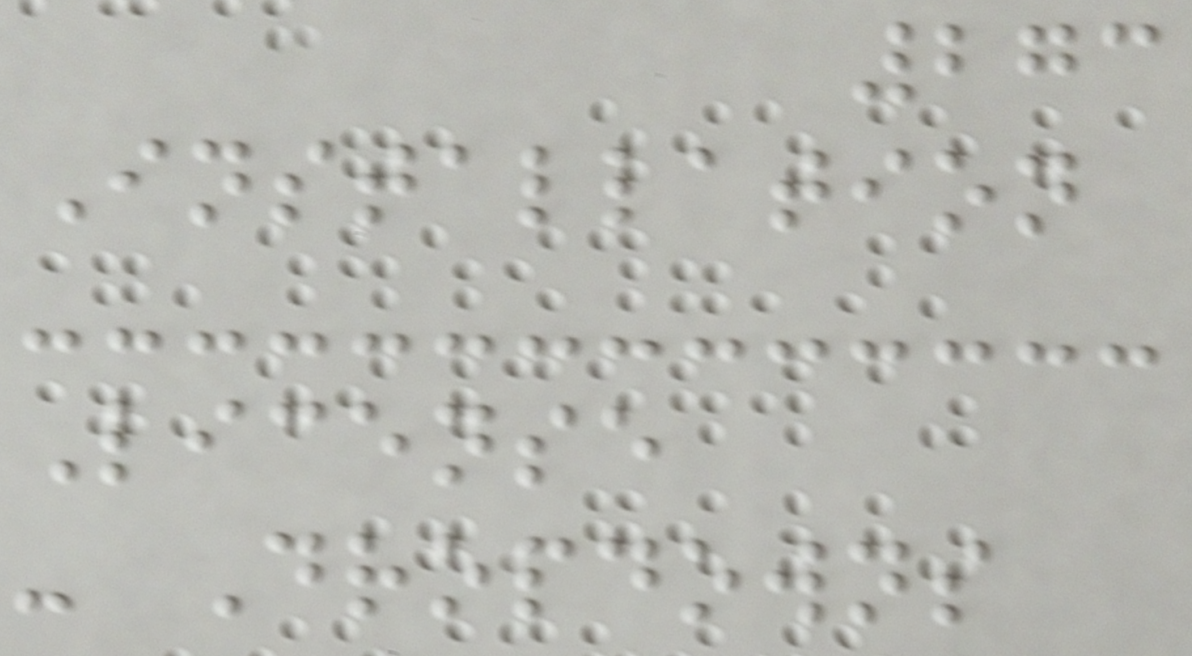273
Installation
License
- Dropdowns
